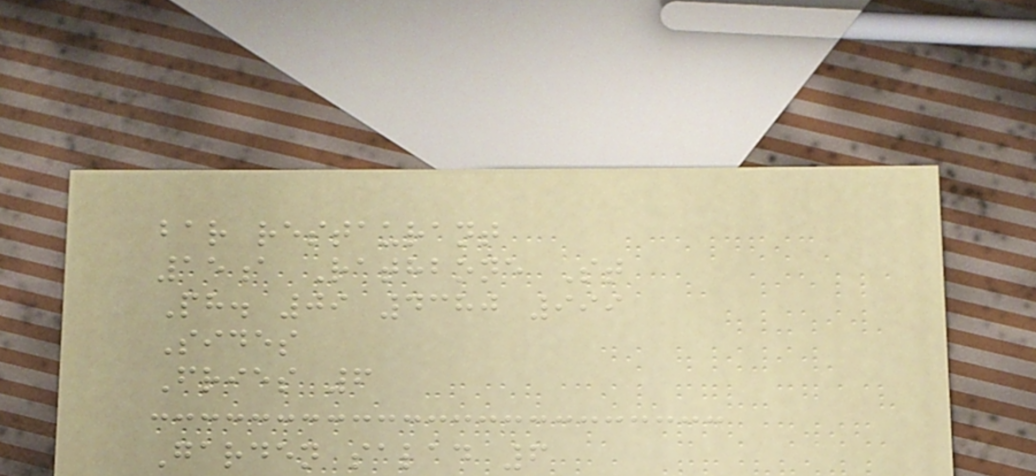bar restaurant
15a Rathbone St
Ph. 09 4380 999
Sides
Fries 6
Garden salad 6
